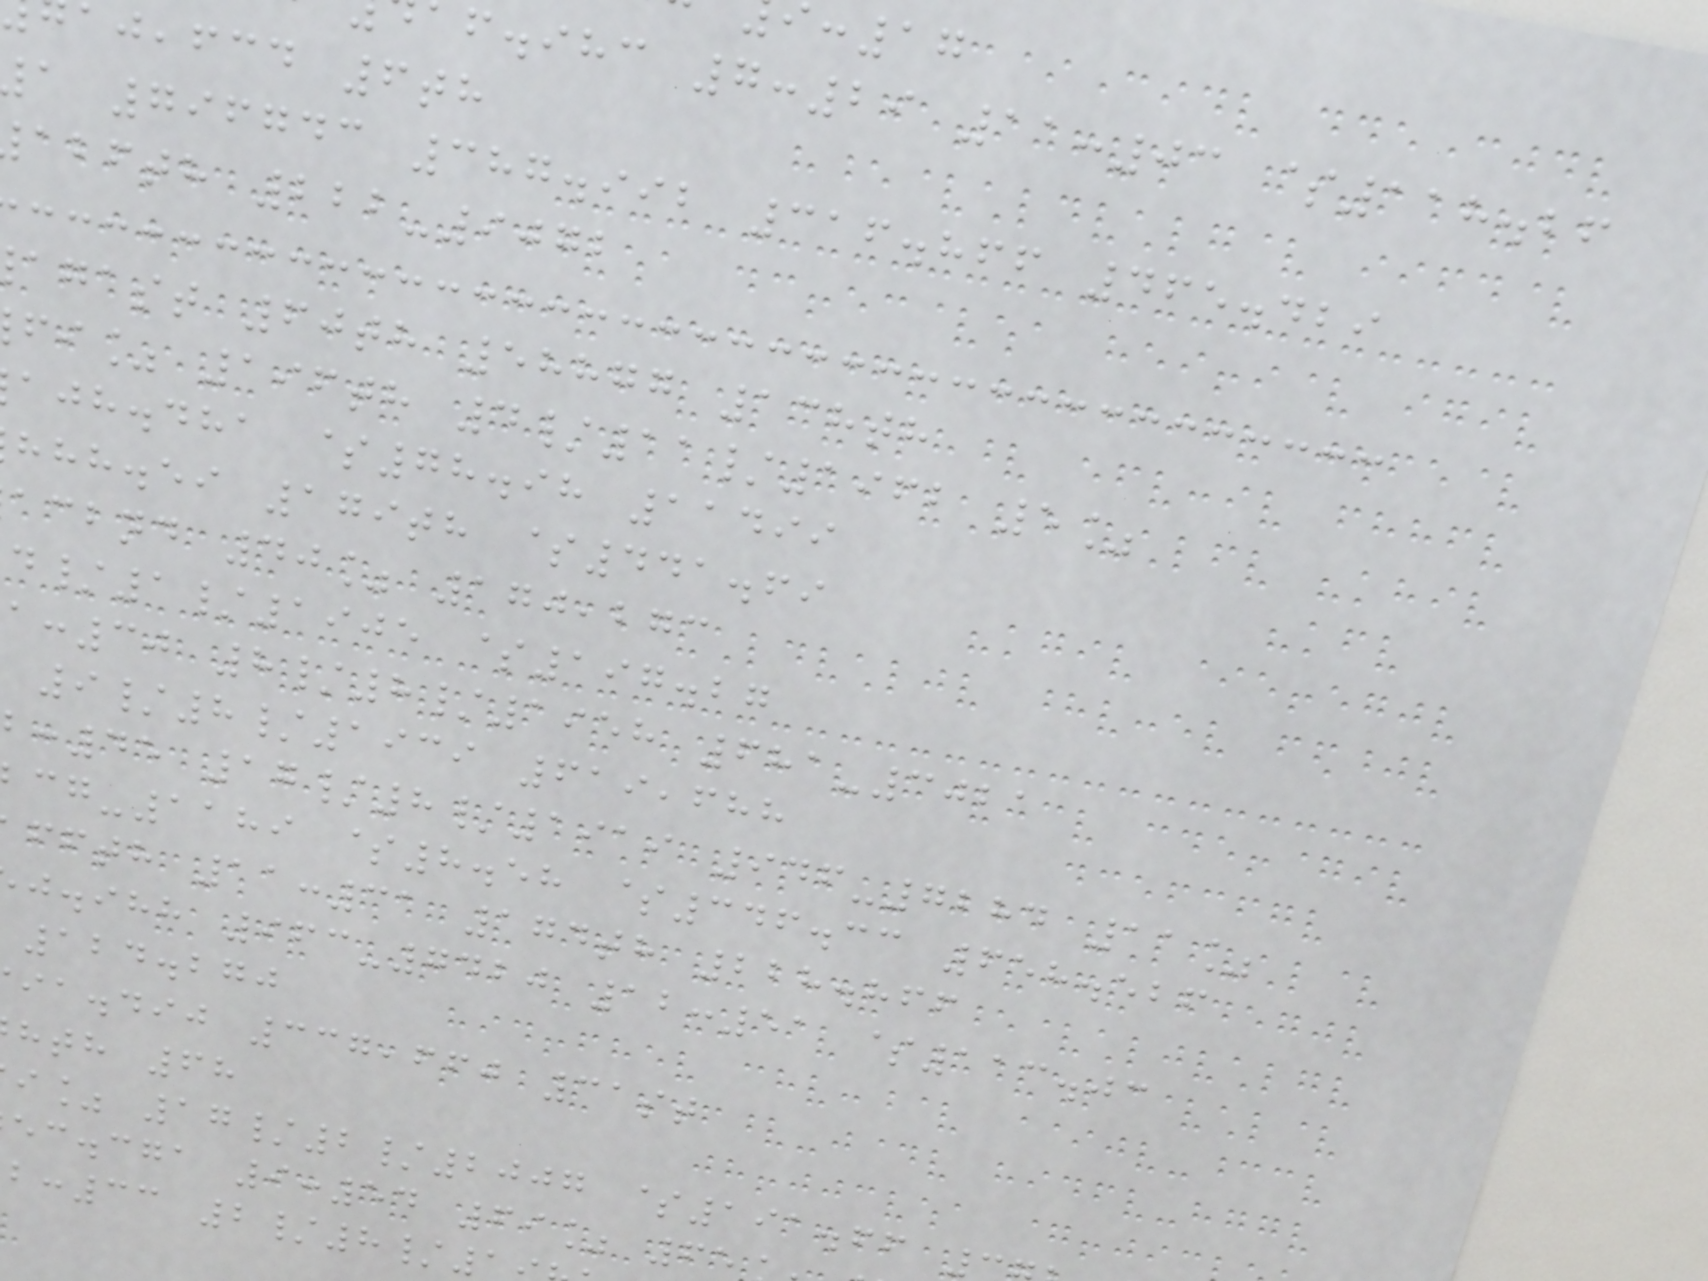f.ihc 7:29 11:03 $118.26
,fcd 6th
a 796743 387.992 316.866 465.429
abfth 222-9072
agast 60th 58877 138th
fi% 196th 4/11/1962 5%
ajh.dha $78.98 11499
hhh.ei 179th $441.69
acbnd 40% 170,273
/1/1905 $197.27
:30 8/8/1958 681-3021
9/8/1939 619,688
:45 17/8/1919 946-7284 11%
-1189 $8.58 $346.33 658.526
ffth 11:31 174th 228.866
j.ihh 963-7420 12:51 $113.03
124.270
ia.dij 337,660 31st
hth 68
i% 17/2/2007 $191.66
ec.cga 9:54 69% 65
:33 2/8/
